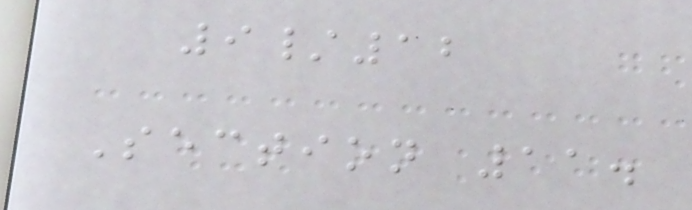9/12
Section 11.
